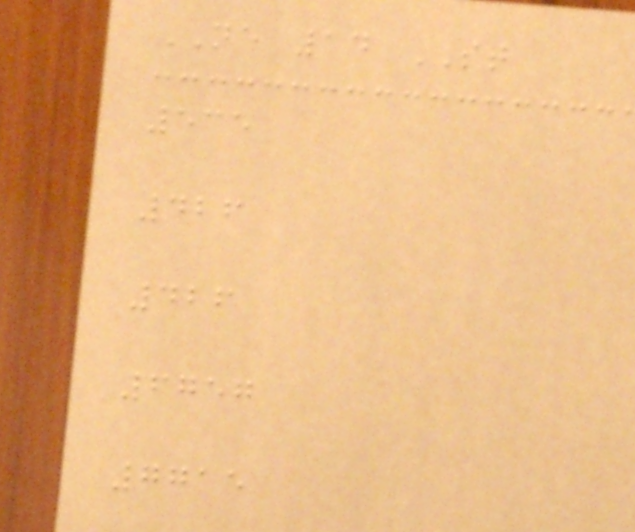NE 14 ST
535
426
426
6757
7715
